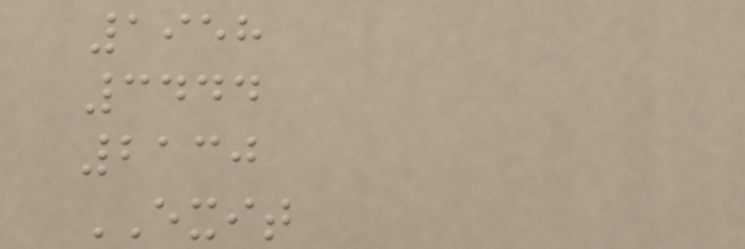1958
3444
2130
EXIT
